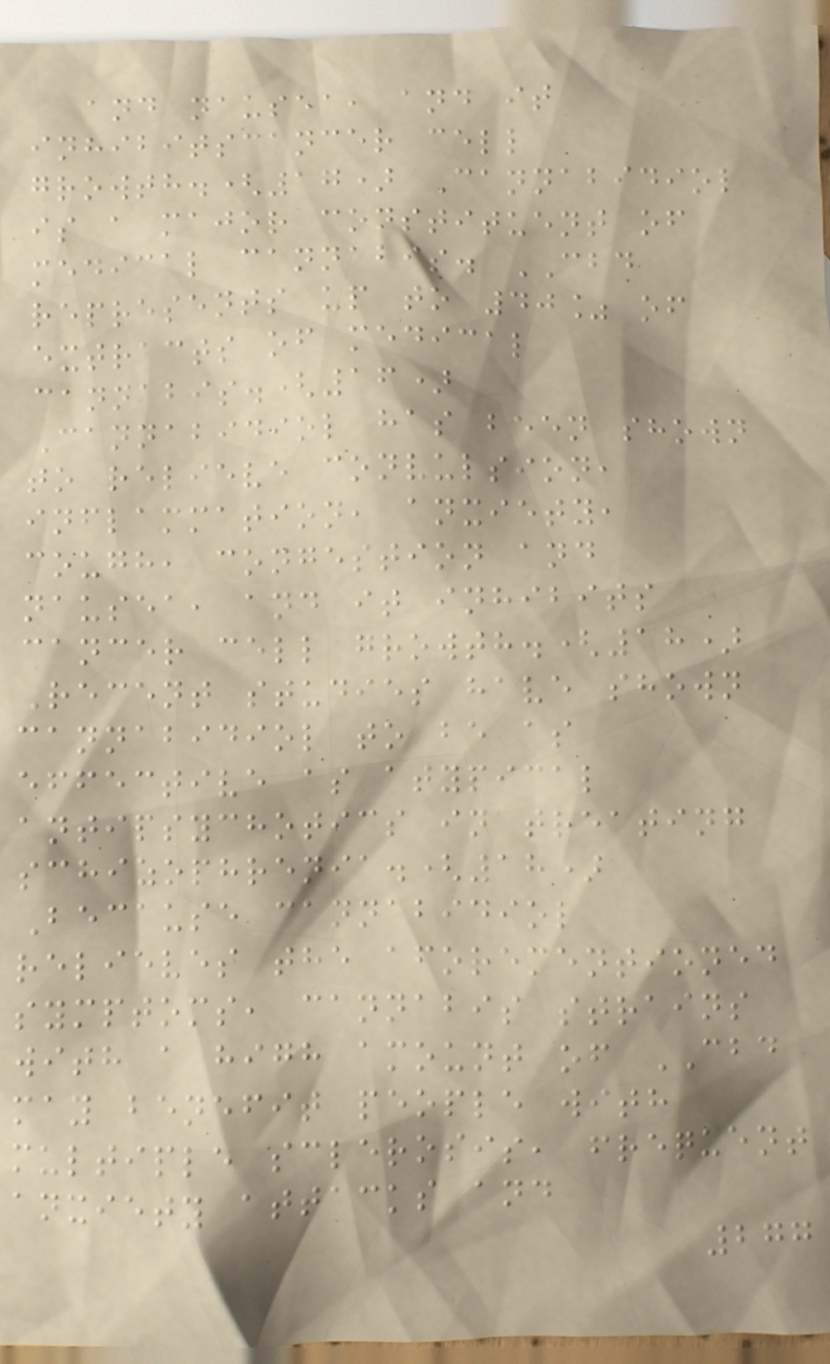and nausea, and it
inhibitscancer cell
growth.(17) Cannabidiol
is a major constituent of
medical cannabis. CBD
represents up to 40% of
extracts of medical
cannabis.(16)
Cannabidiol has been shown
to relieve convulsion,
inflammation, anxiety,
cough, congestion and
nausea, and it inhibits
cancer cell growth.(18)
Recent studies have shown
cannabidiol to be as
effective as atypical
antipsychotics in treating
schizophrenia.(18)
Because cannabidiol
relieves the aforementioned
symptoms, cannabis strains
with a high amount of CBD
may benefit people with
multiple sclerosis, frequent
anxiety attacks and
277
